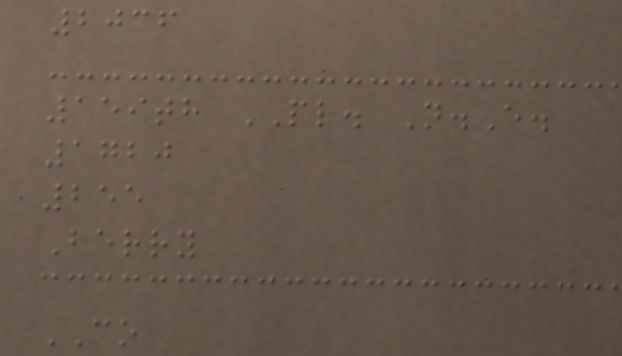2036
159th PL. N.E.
1720
255
Berry
CO
